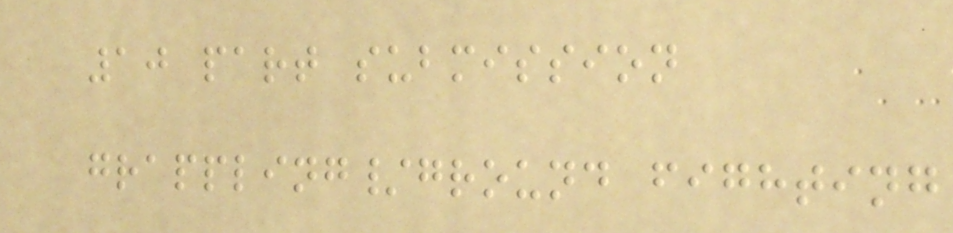10 part submission
grappling/ground fighting
